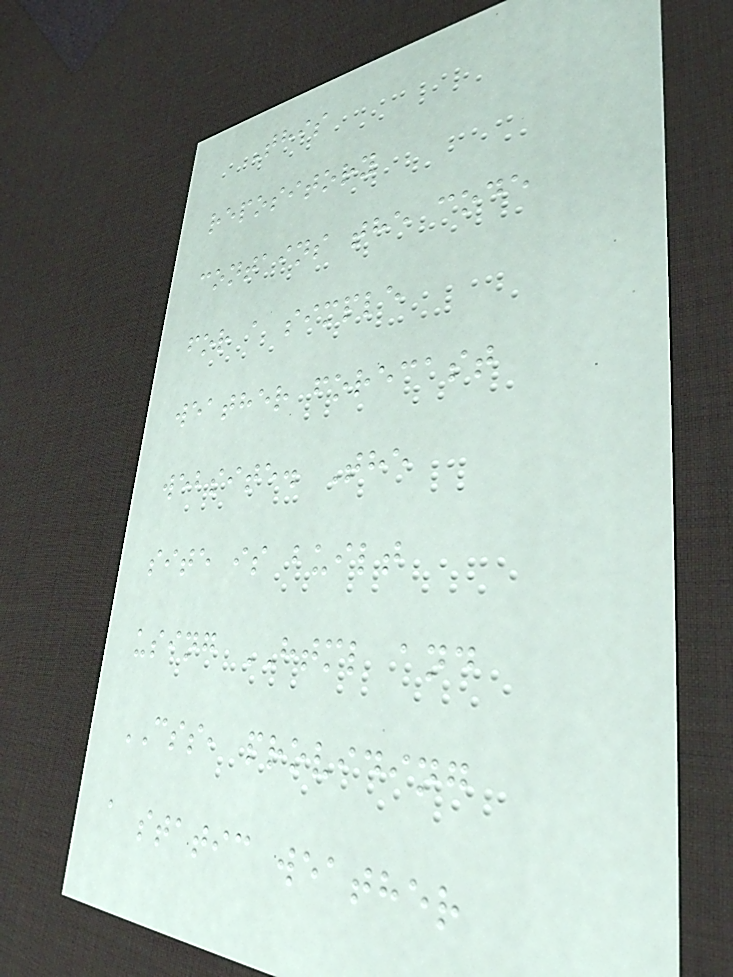This
repository
contains the code
for a simple
weather forecast
website. The
site is built
using HTML and
CSS, providing
a static weather
